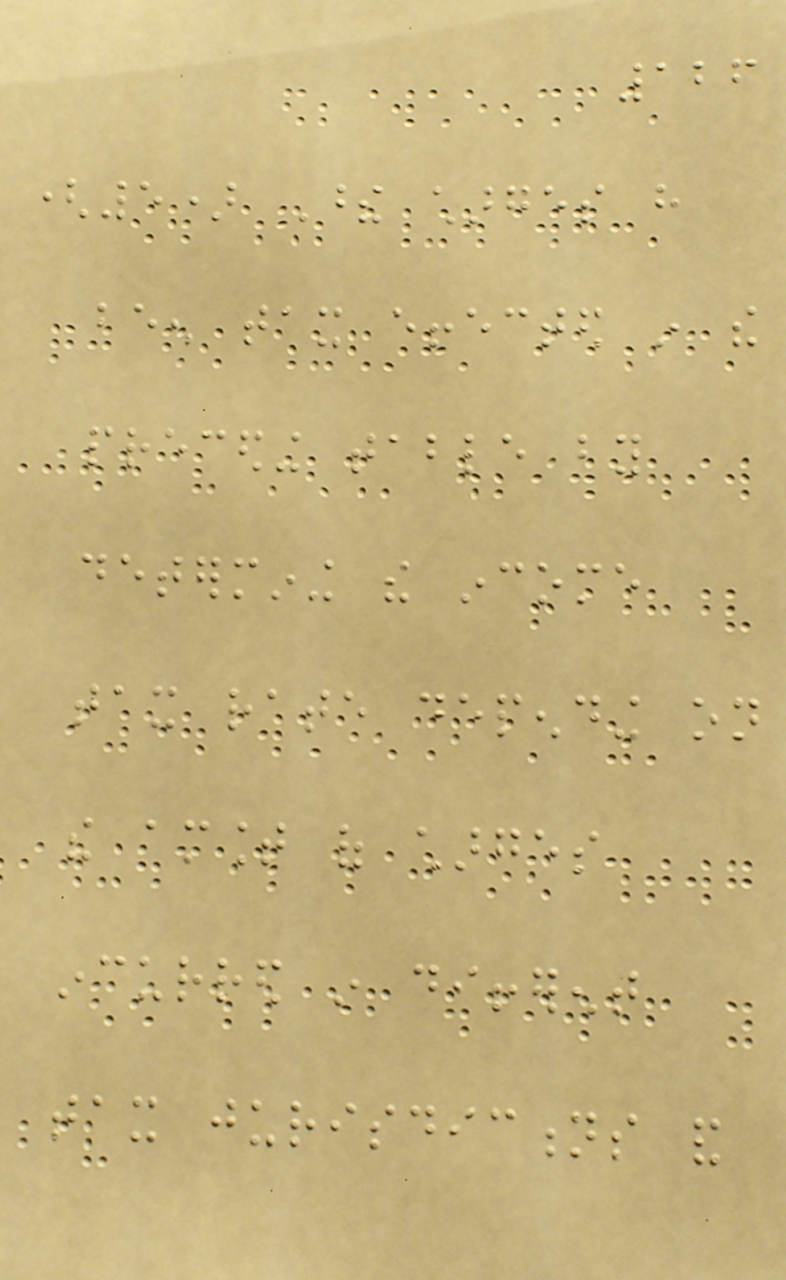126
(5) These charges have
been tax effected in the
preceding table by
determining the income
tax rate depending on
the amount of charges
incurred in different
tax jurisdictions and
